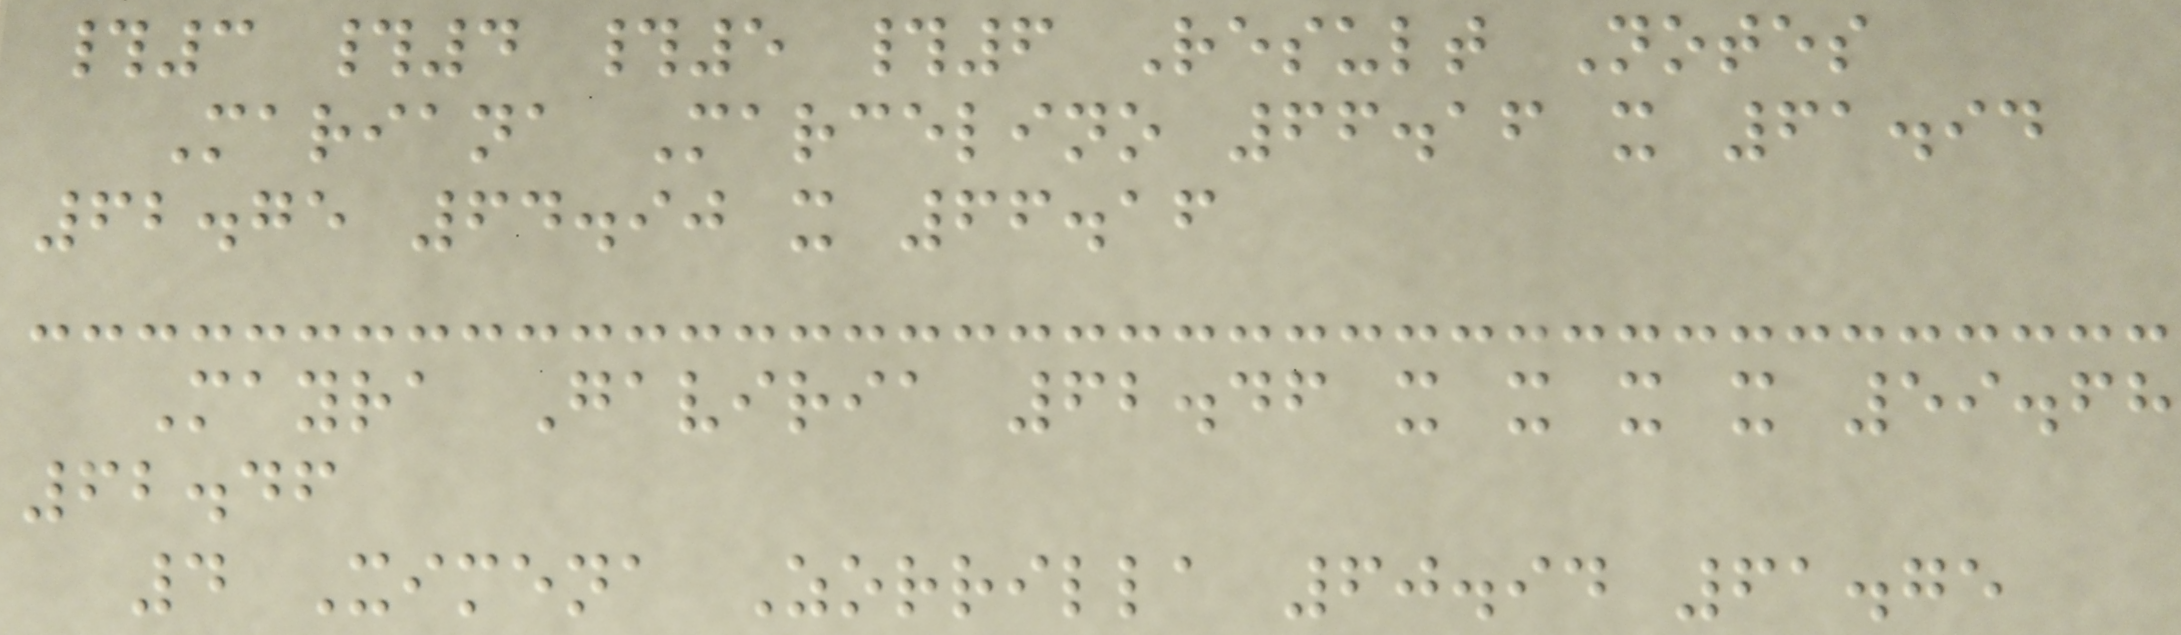#3 #4 #5 #6 Result Notes
Mariana Marcelino 66.16 x 61.94
62.75 64.90 x 66.16
Mayra Gaviria 62.46 x x x x 59.68
62.46
4 Ximena Zorrilla 60.94 61.75
